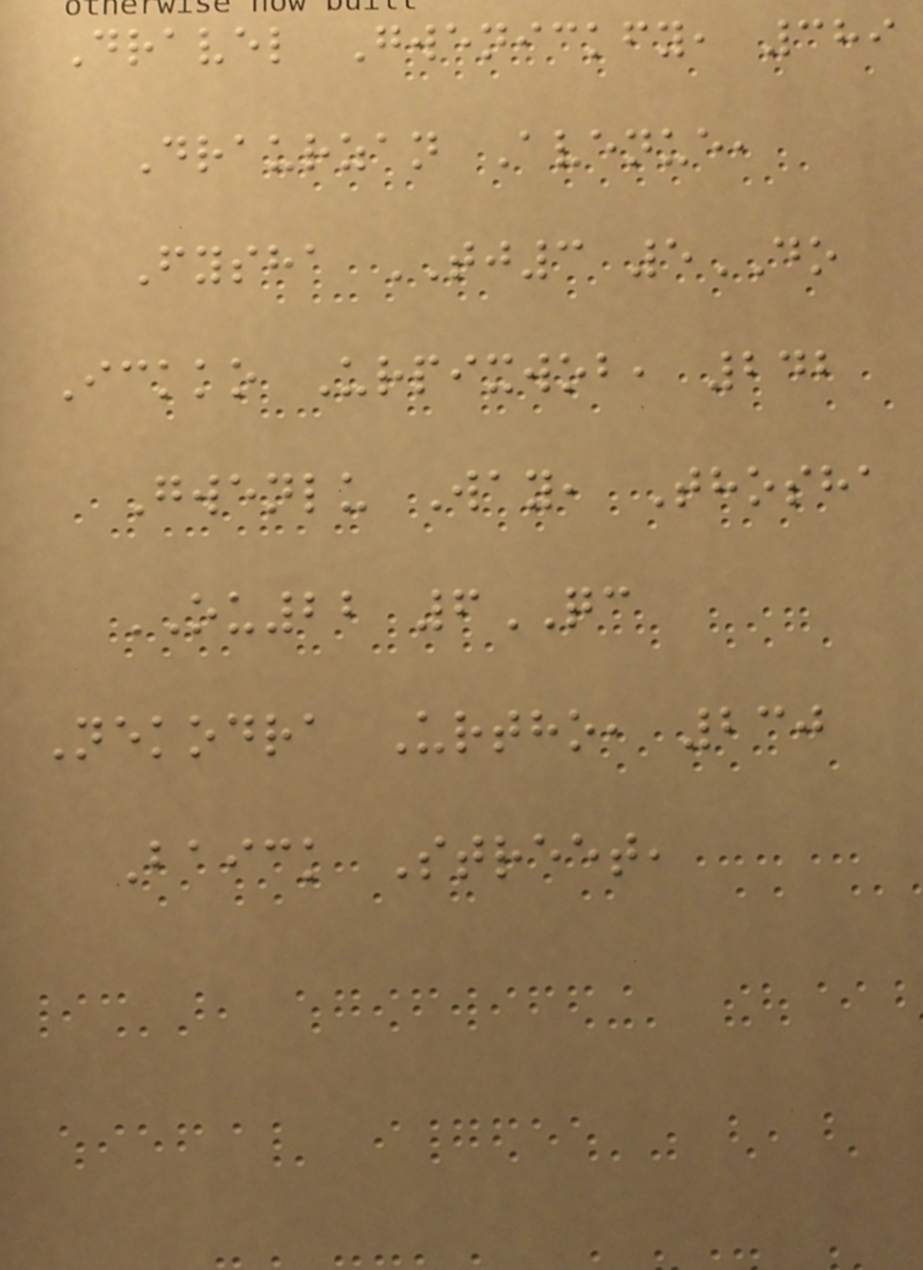Dravel Gwenickfy, 389
Draurzan Avenue,
Fysha TJ3 5DO
Ickko Urpixwob, 242
Gwenlu Way, Thosha
OU22 6QC
Nekodra Urtho, 230
Baick Street,
